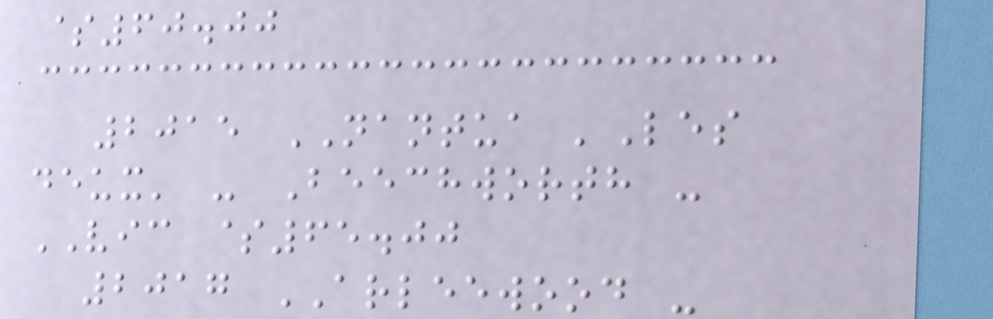$60.00
2015 NANTUA 'Les
deux' - Beechworth -
VIC $65.00
2017 ARLEEWOOD -
